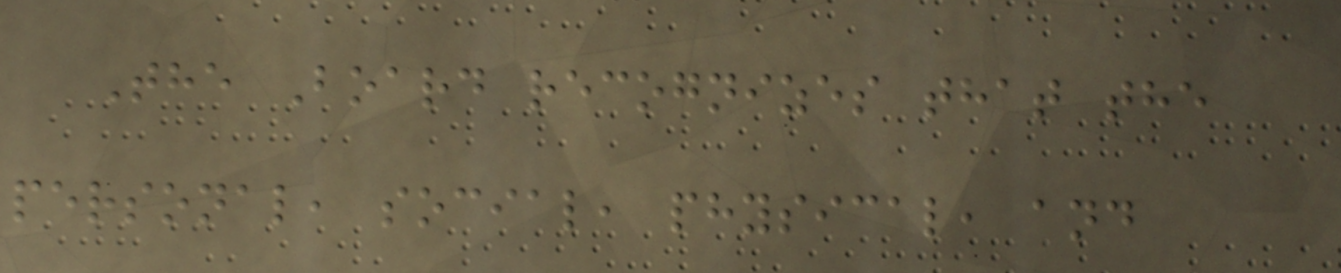The Board recognizes that the
personal, social, physical, and
